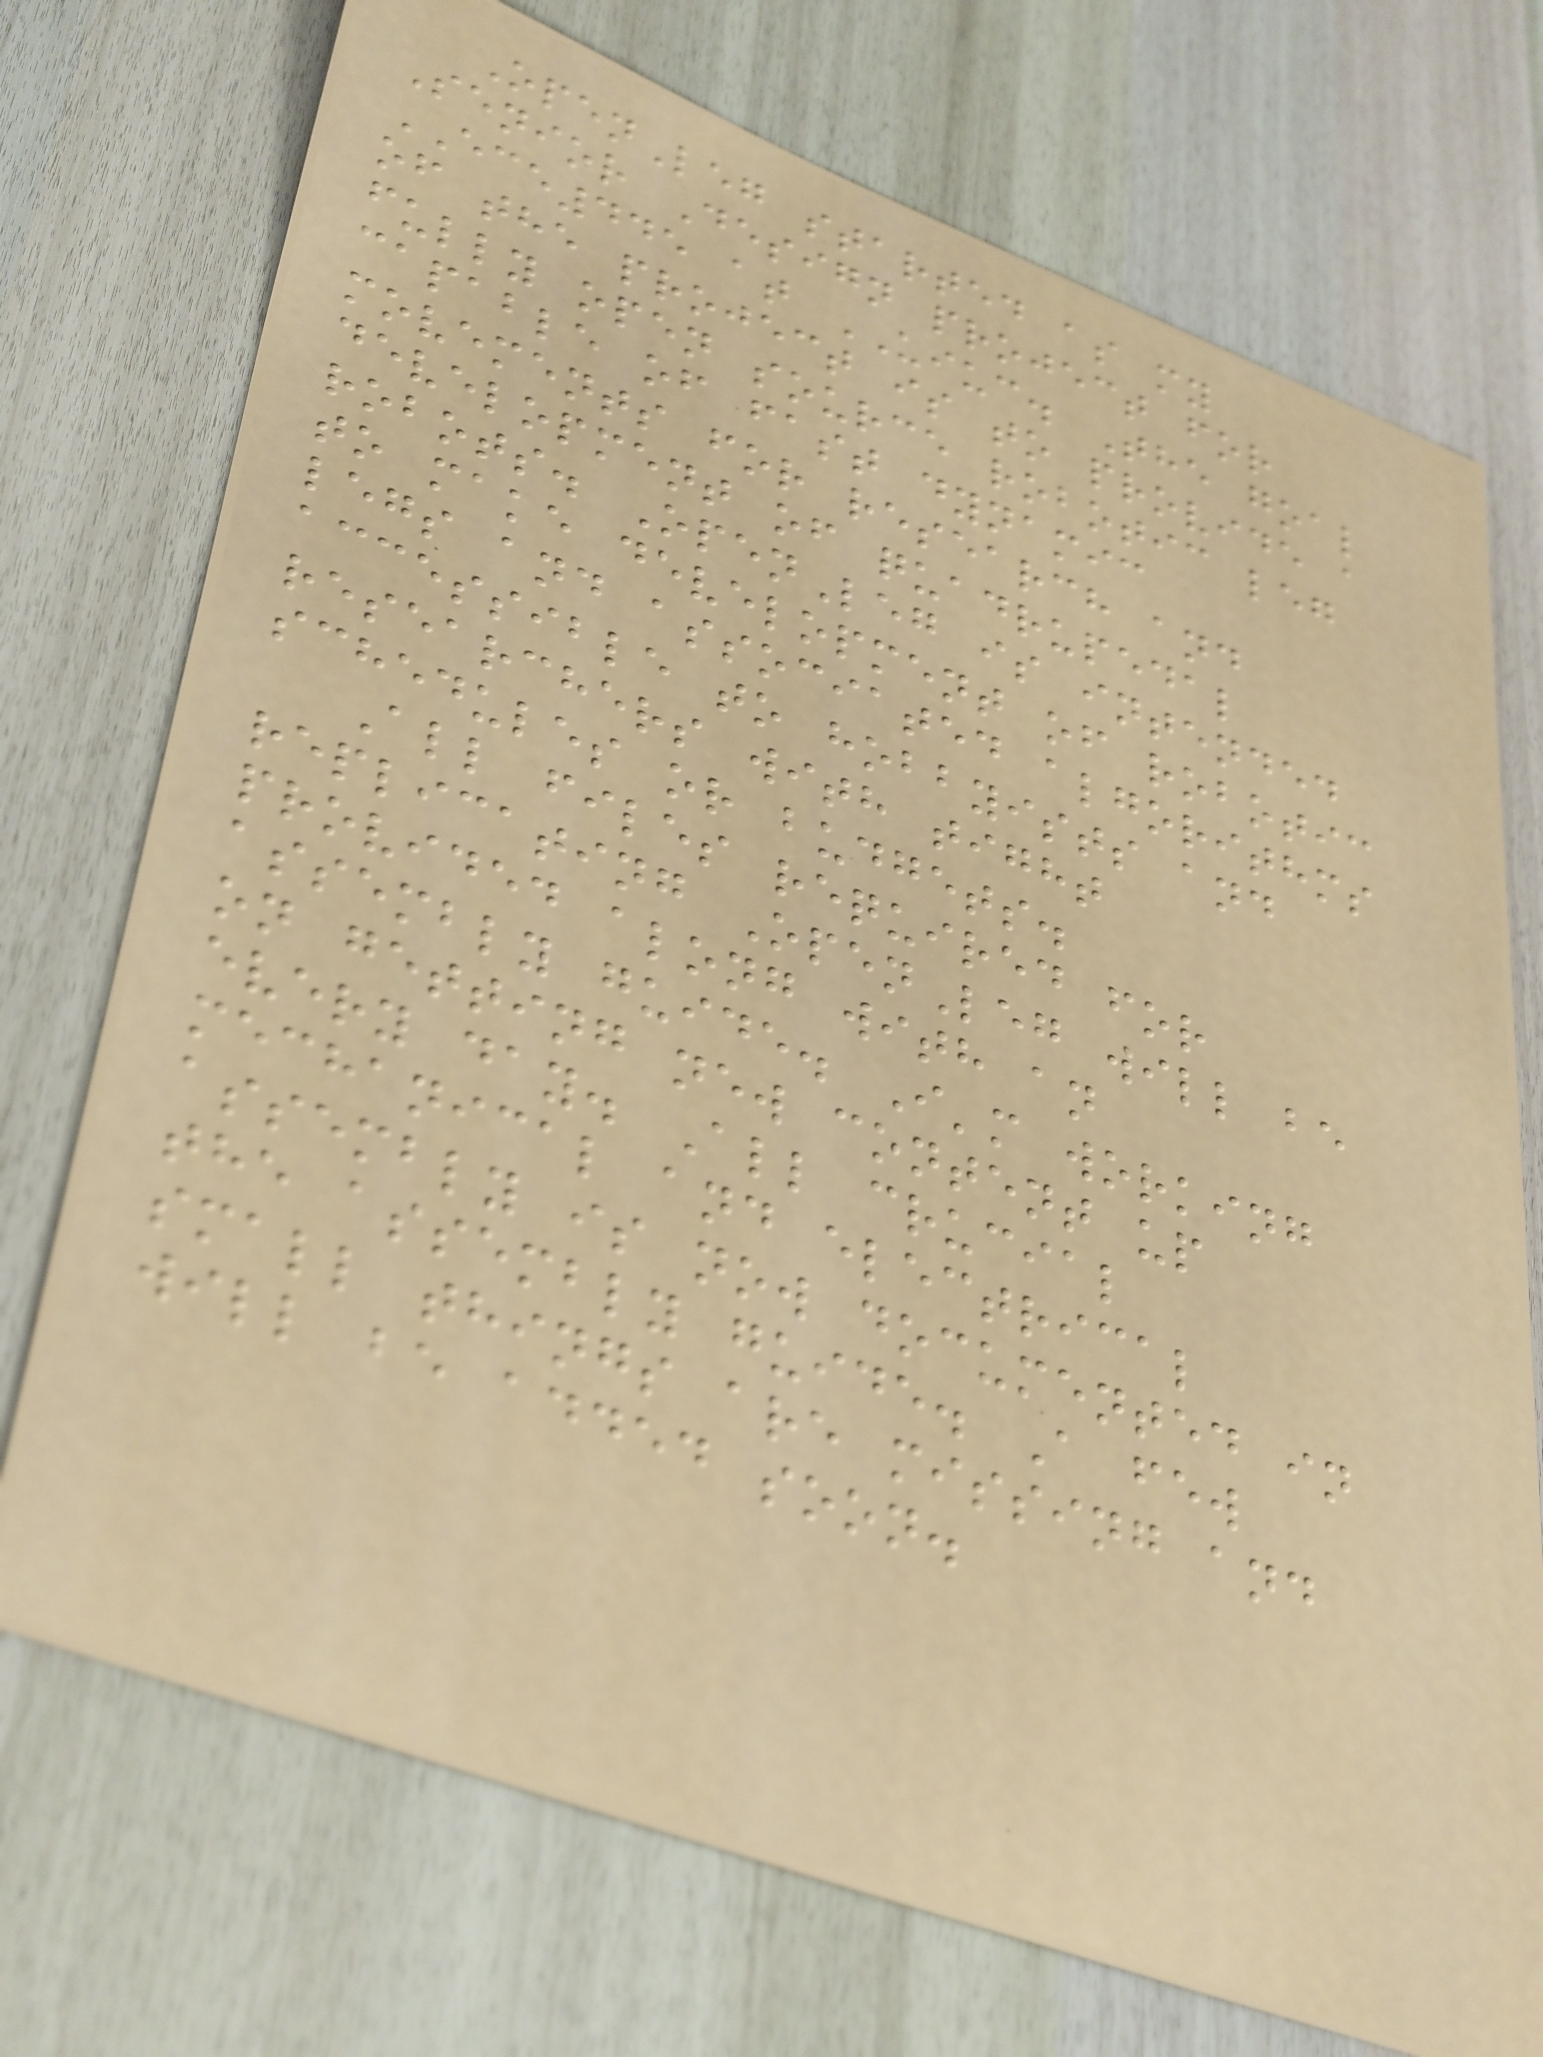OpenLeg started as my
Senior Design project for
ECE445 at UIUC. The goal
of the project is to provide a
fully open source robotic leg
capable of fast dynamic
movements for research and
development of quadrupedal
robots. OpenLeg is intended
to make development of robotic
legs and associated algorithms
accessible to hobbyists and
researchers with tight
schedules or budgets.
All files required for
replicating OpenLeg will be
provided along with an
assembly guide. I'm working
on getting new content up
every day. All crucial
mechanical and electrical
assembly is now documented in
the assembly guide. A few
small things are missing and
will be added soon.
